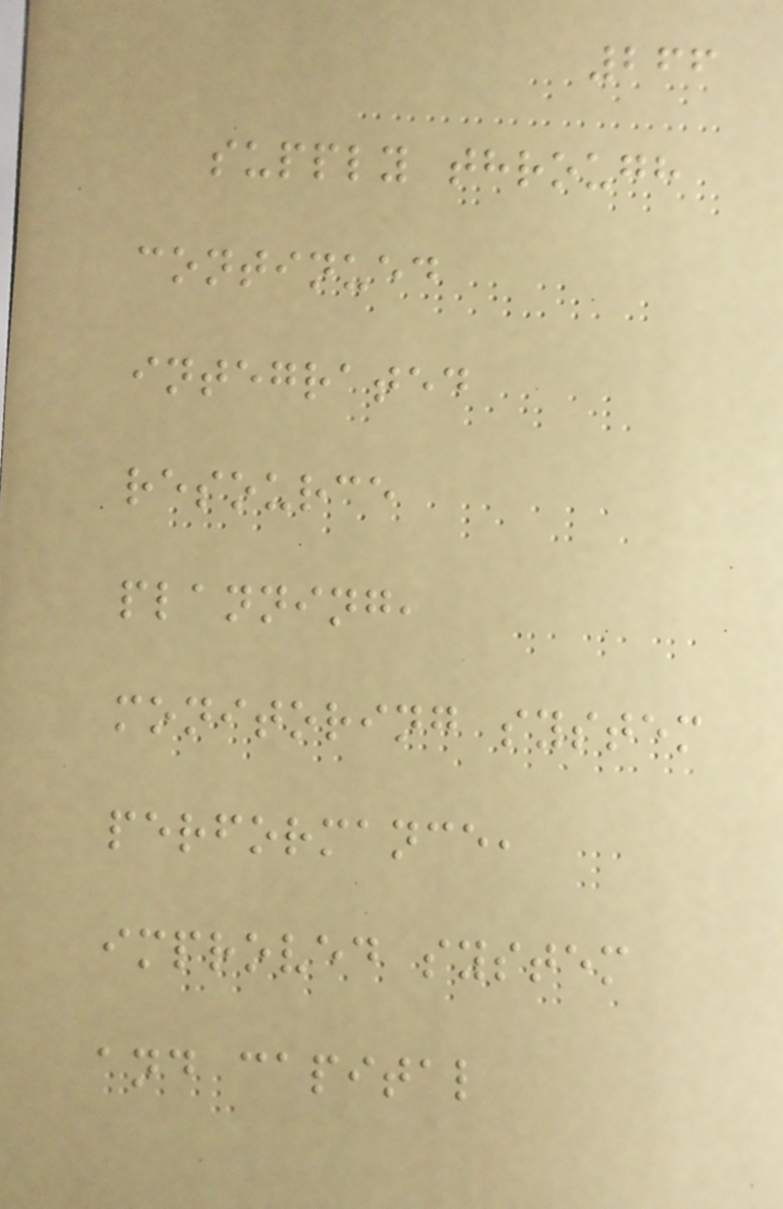266
supply through
continued
integrated
resource
planning,
monitoring system
performance,
improved system
and capital
